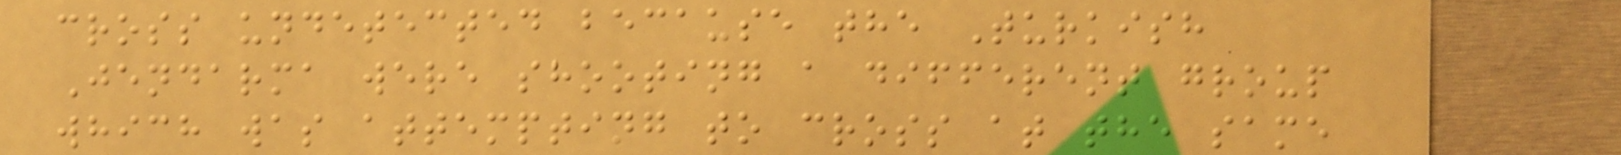cross undetected because the Turkish
Jendarma were shooting a different group
which was attempting to cross at the same
